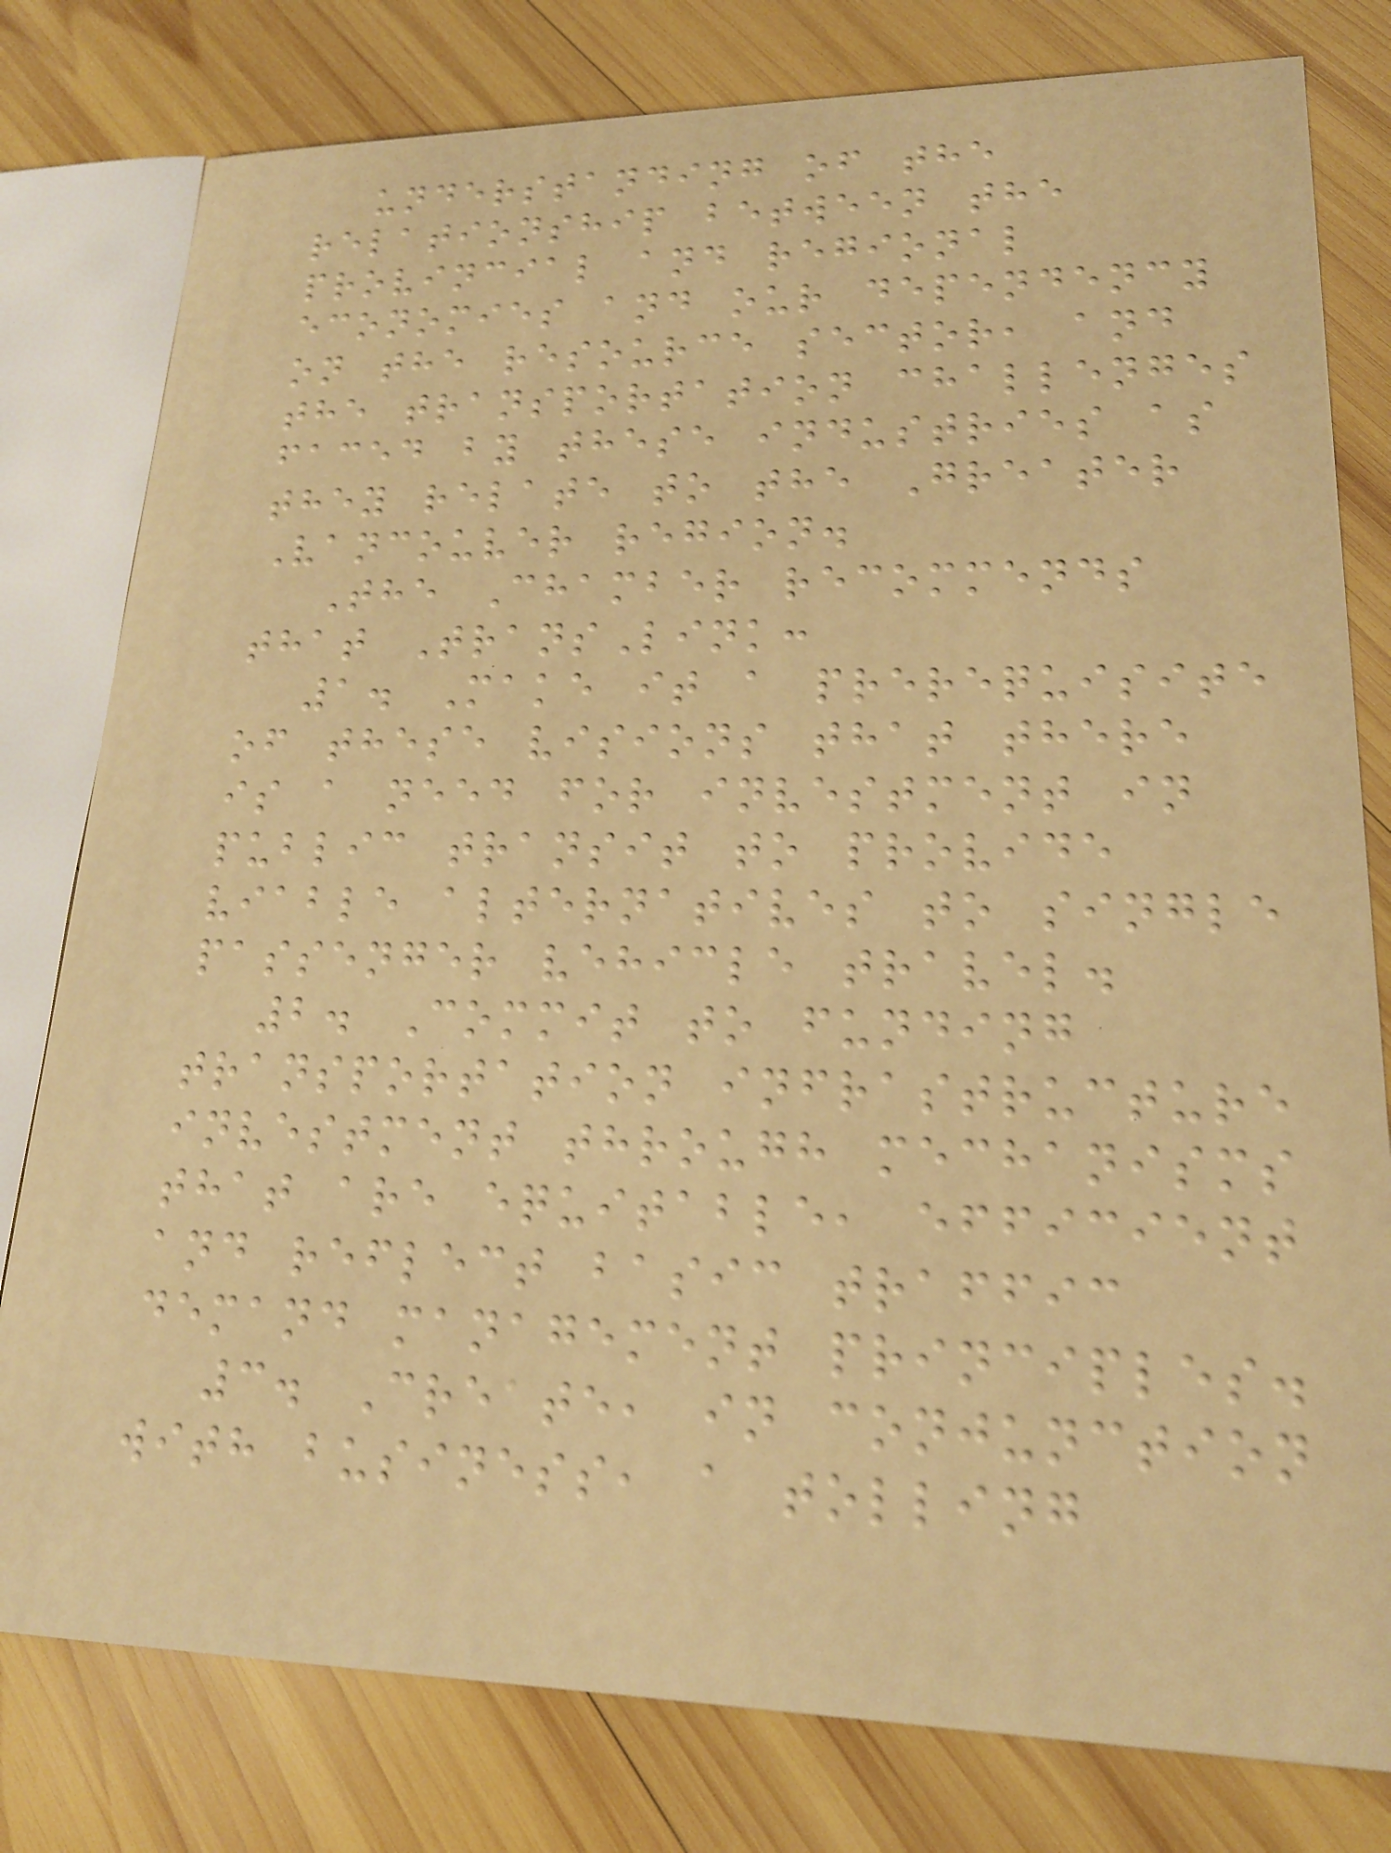understanding of the
relationship between the
provincial and regional
economies and our dependency
on the resource sector, and
the transportation challenges
faced by these industries as
they relate to the Greater
Vancouver region.
The Chamber recommends
that TransLink:
1. Make it a prerequisite
of these visions that there
is a need for investment in
public transit to provide
viable alternatives to single
passenger vehicle travel.
2. Commit to funding
transportation infrastructure
investment through mechanisms
that are equitable, efficient
and reflect basic traffic
demand management principles.
3. Create, in conjunction
with business, a tolling
